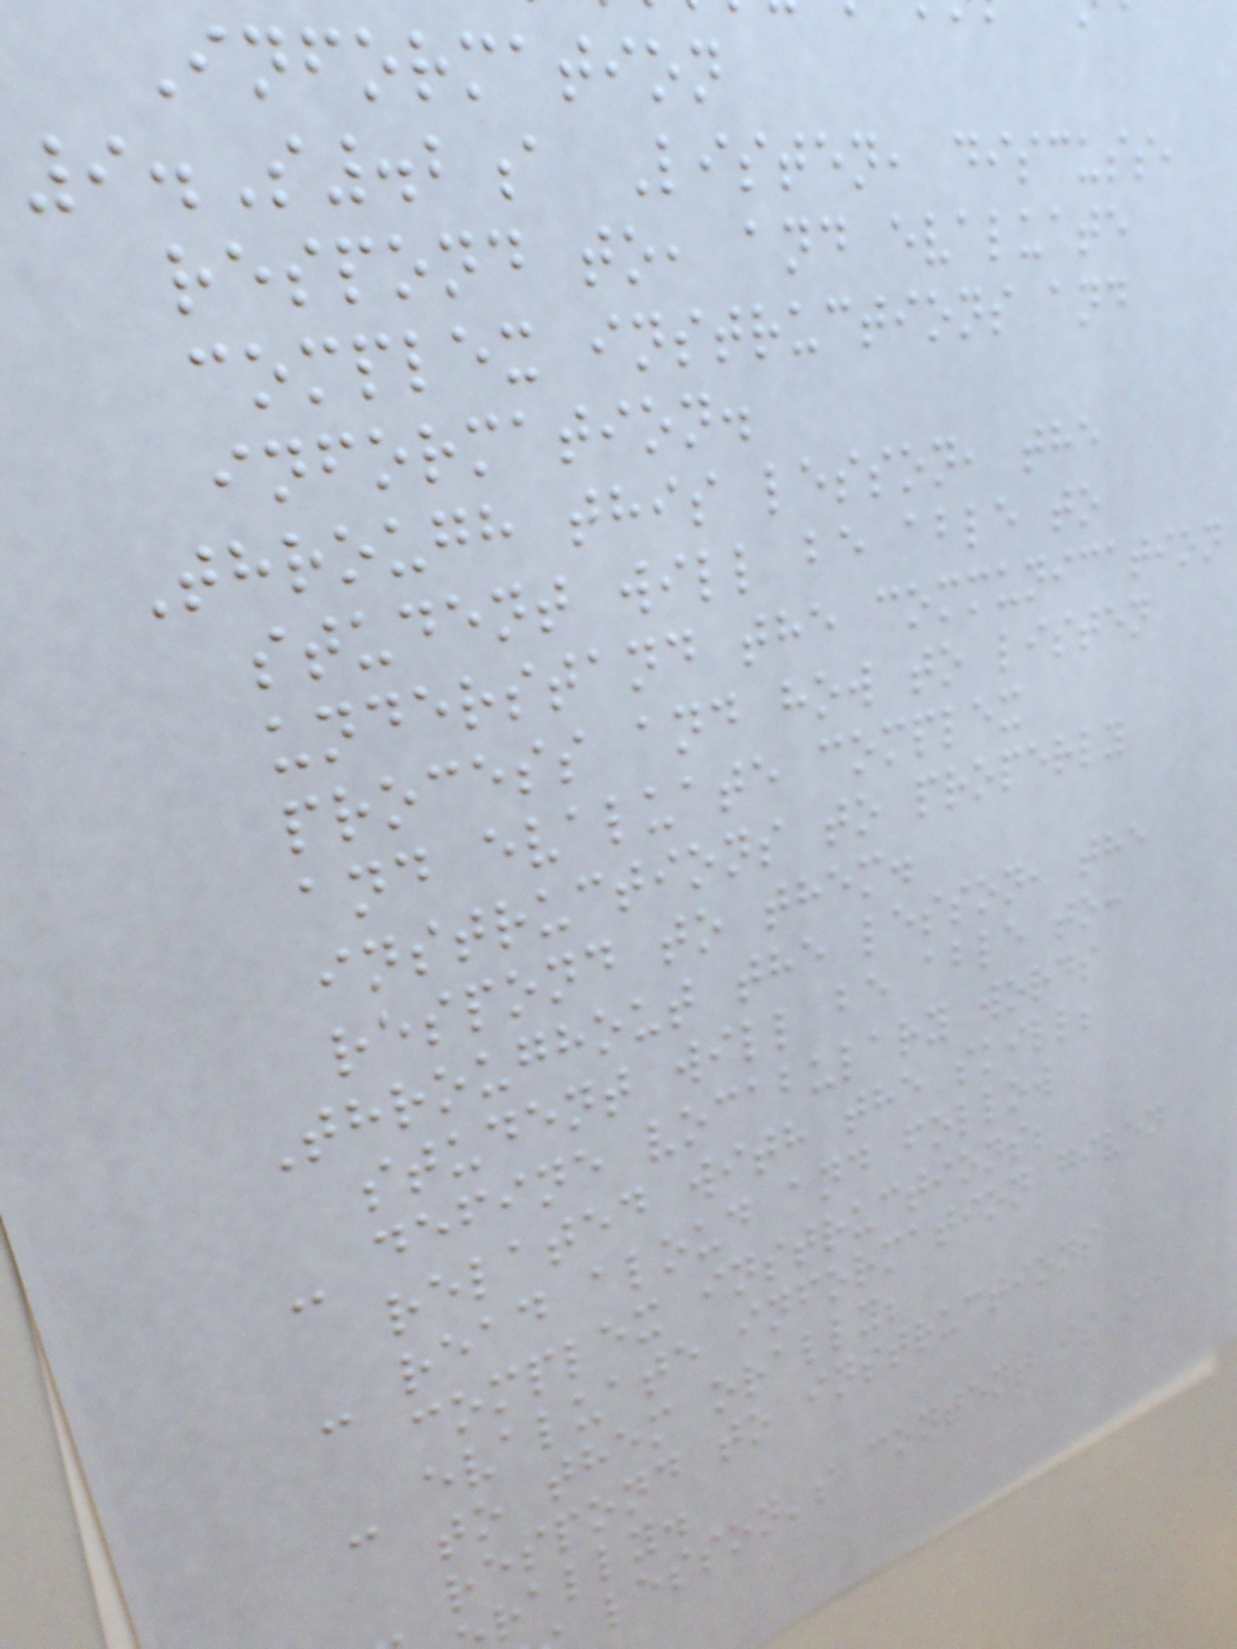Information
9.S.2a Listen, discuss,
respond to, and evaluate
complex instructions and
information.
Through this lesson, the
student will be able to
understand the communication
process and how to listen
and evaluate complex
instructions to properly
respond to them.
Throughout the lesson, the
student will be able to:
- define vocabulary words
related with the skill;
- read aloud and follow
complex instructions;
- evaluate information given
to them orally;
respond to instructions
rally.
lesson's content is of
